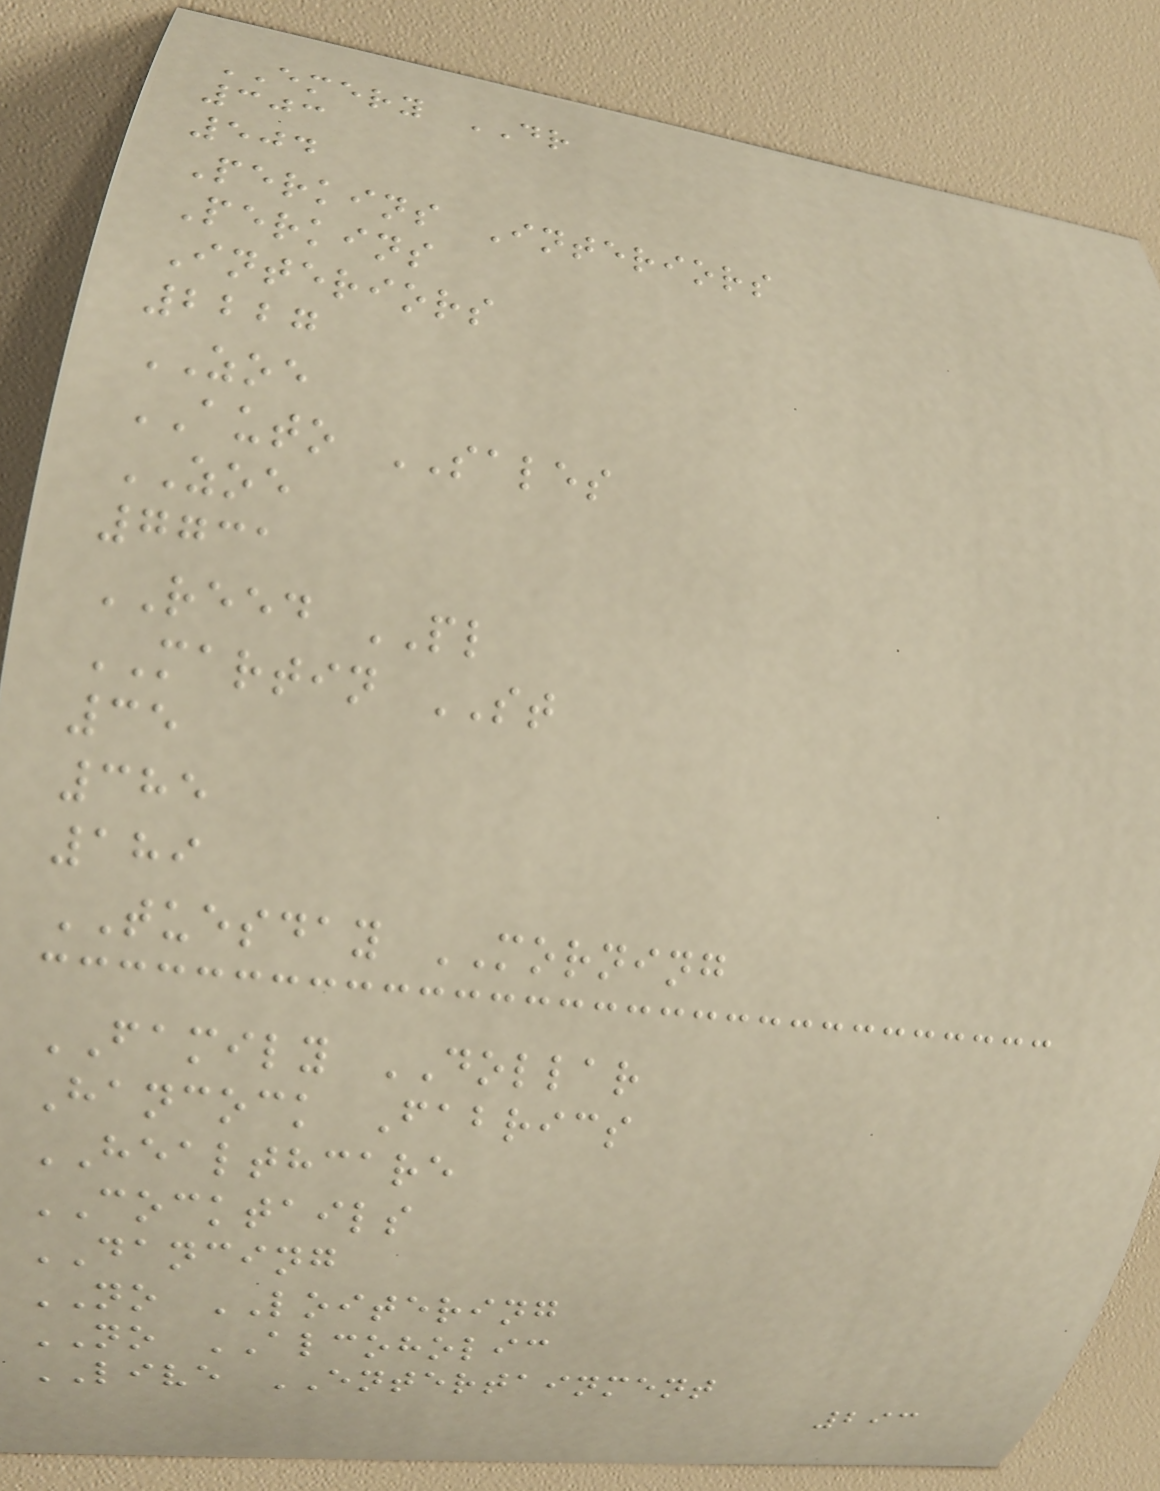EMERY DR
303
504
Perkins Interiors
Perkins
Interiors
2227
ZOE
AUTO SALES
ZOE
7731
REED PL
MARTIN ST
35
385
189
TUESDAY MORNING
FAMILY DOLLAR
Hancock Fabrics
HEALTHCARE
COCKTAILS
DANCING
NO LOITERING
NO ALCOHOLIC
LIVE ENTERTAINMENT
293
